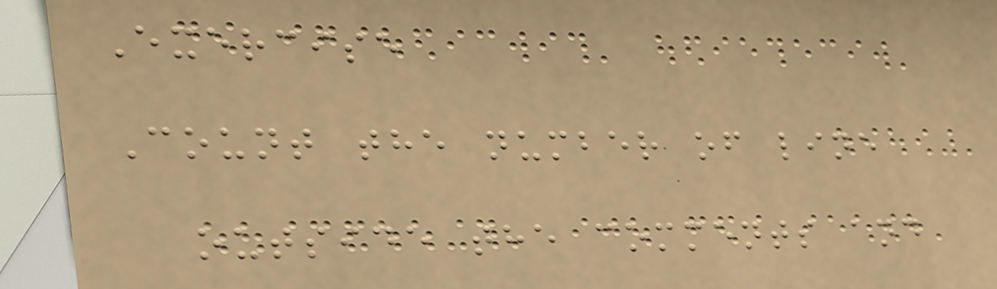Exercise
Count the number of line
outside the comments and
